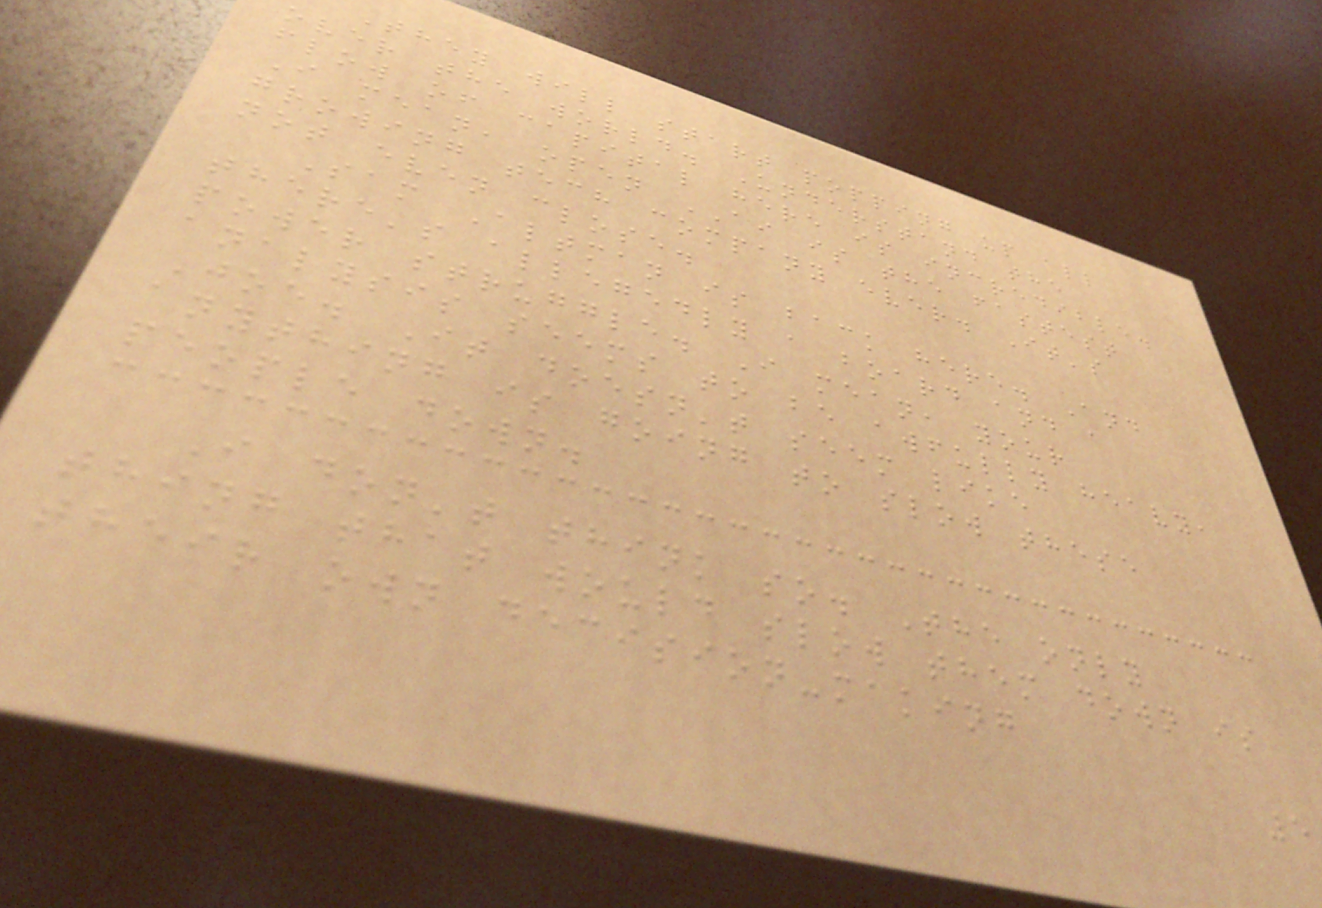They will start popping up all
over the world. Understand the
flow of capital here is incredible.
I mean, open AI is the fastest
growing tech company ever. It's
not even close.
Sam Altman is back here. And
there's allegedly a board and a
power struggle. I mean, your
analysis seems to be awfully heavy,
Joe. It doesn't seem like
anything is going to slow these
people down.
I don't think so. The only
thing that would slow them down is
their own decision-making
5
